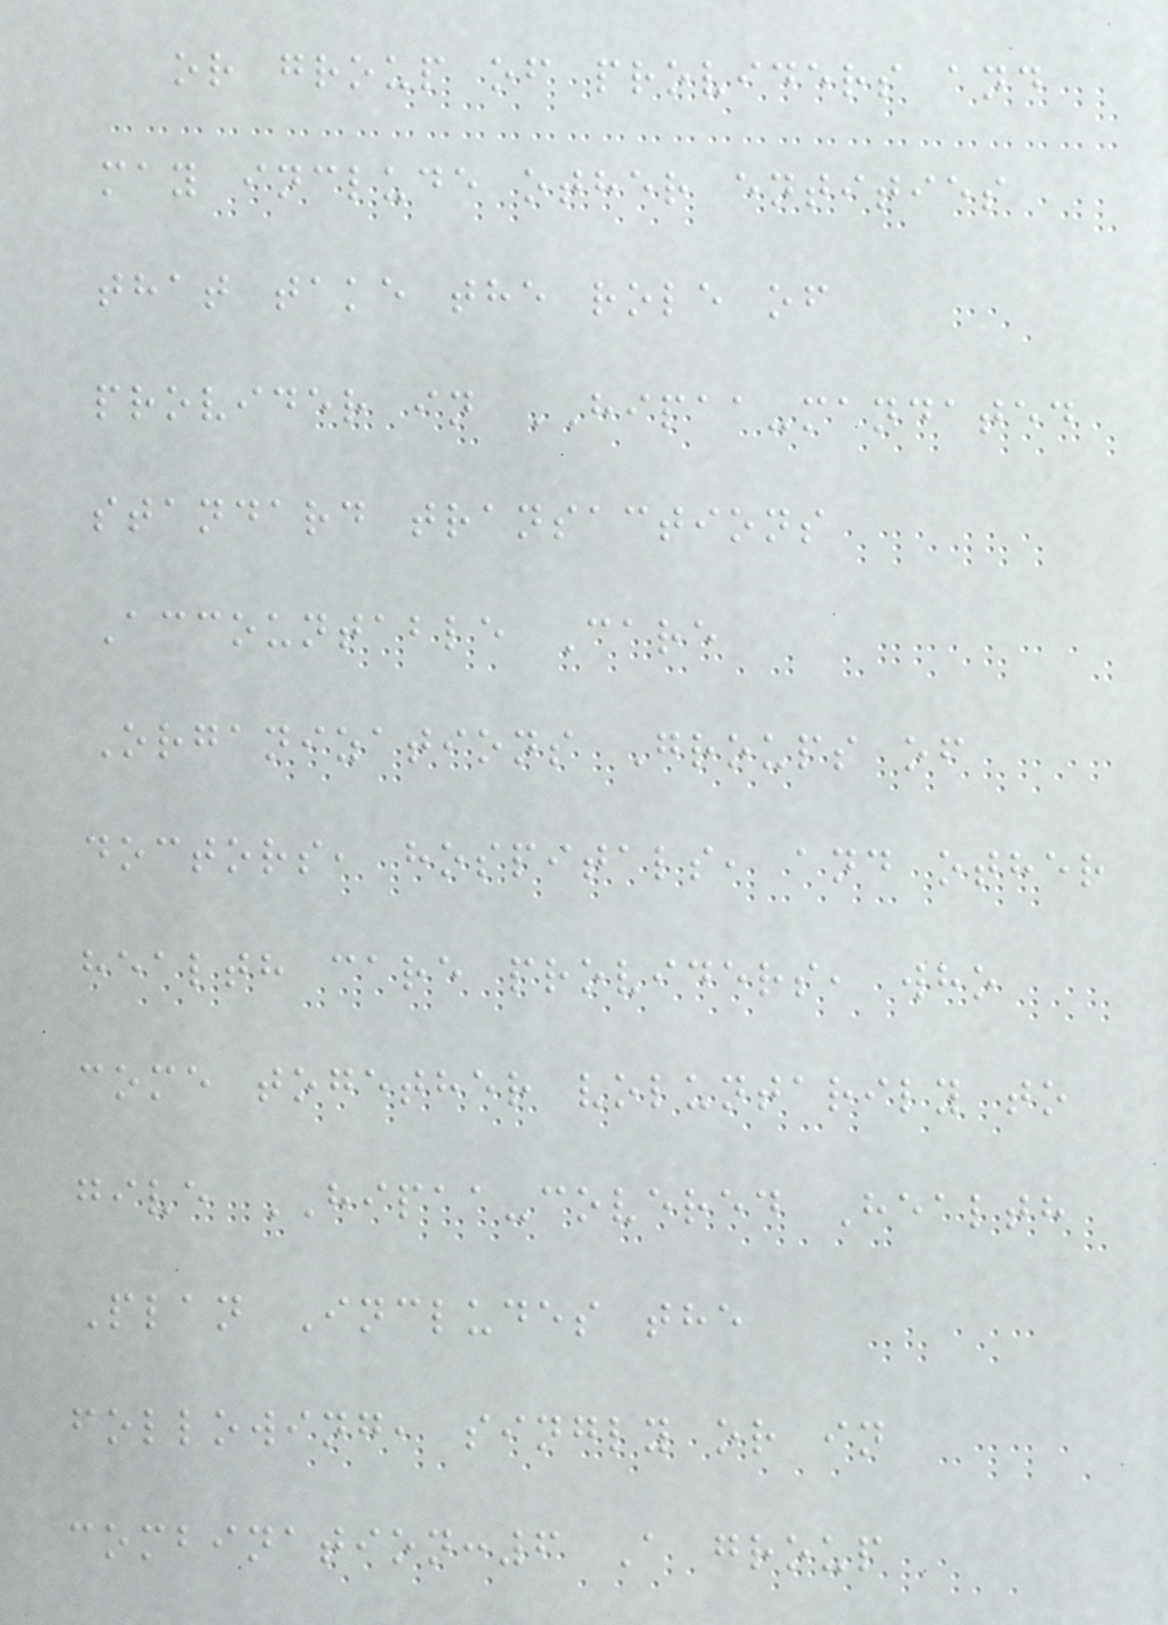or group of providers and
may include other entities
that take the role of
provider in HIPAA-mandated
standard transactions
Accountable Care
Organizations Groups of
doctors, hospitals, and other
health care providers, who
come together voluntarily to
give HIPAA-covered Health
Plan Includes the
following, singly or in
combination:6 A group
